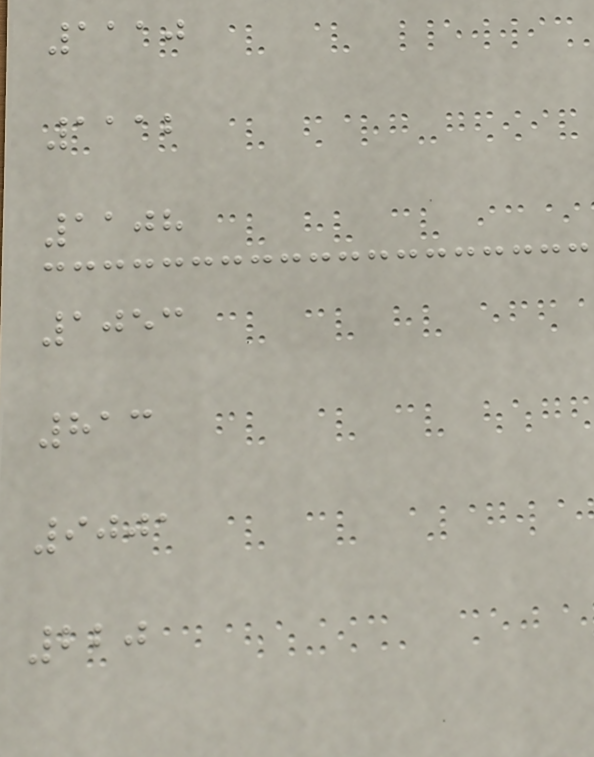1110
1112
1108
1053
813
9001
220
